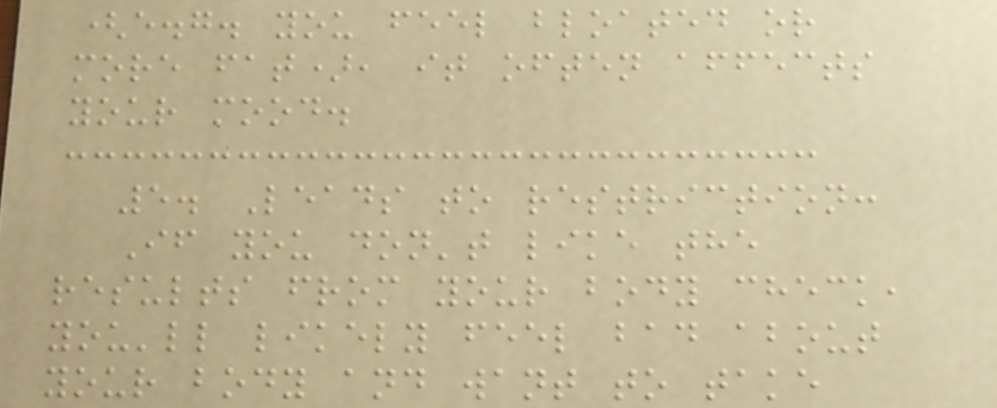(e.g. you feel bloated or
more fat), it often affects
your mood.
5. Leads to restriction:
If you don't like the
results from your body check,
you'll likely feel bad about
your body and want to take
